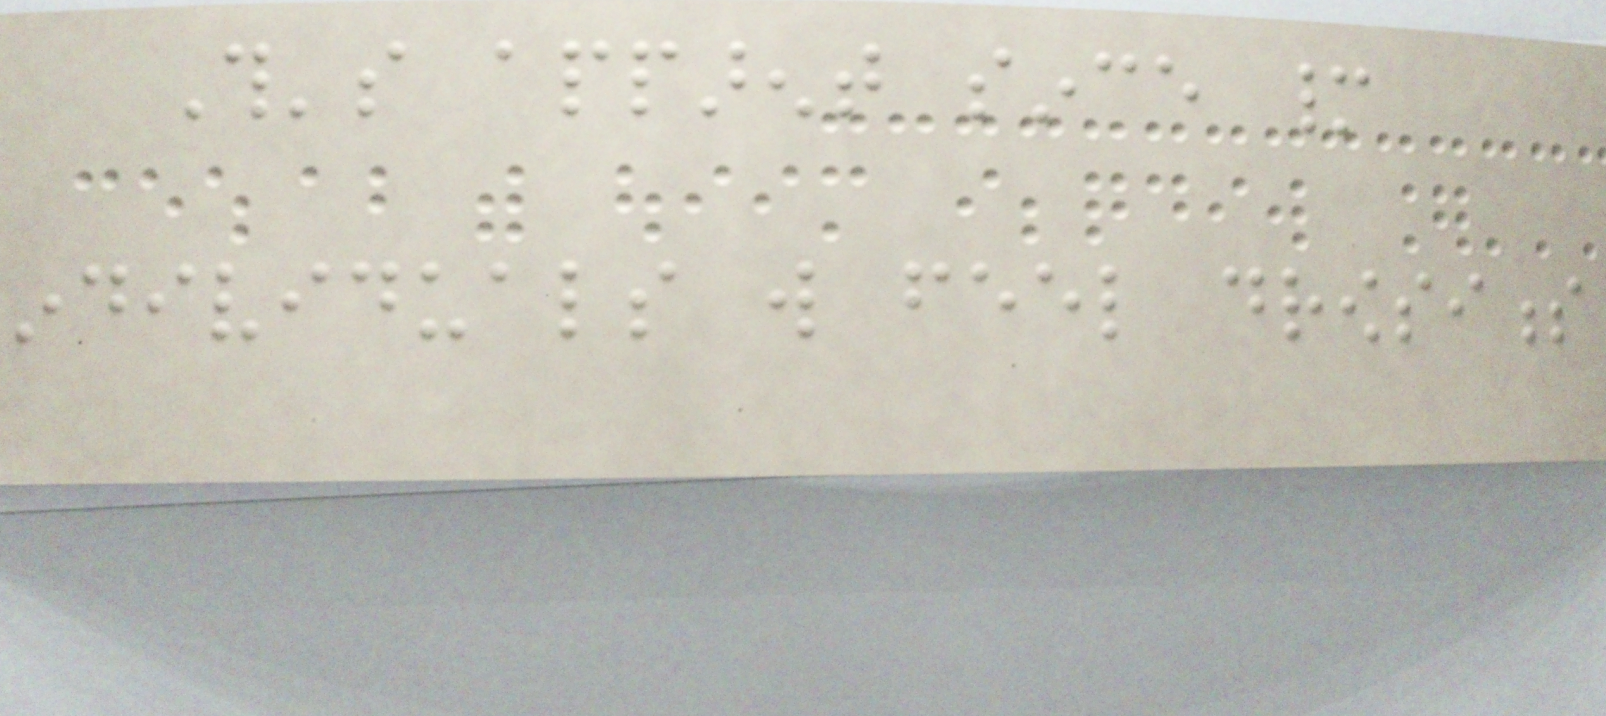This's apparent since many
individuals will feel drowsiness
